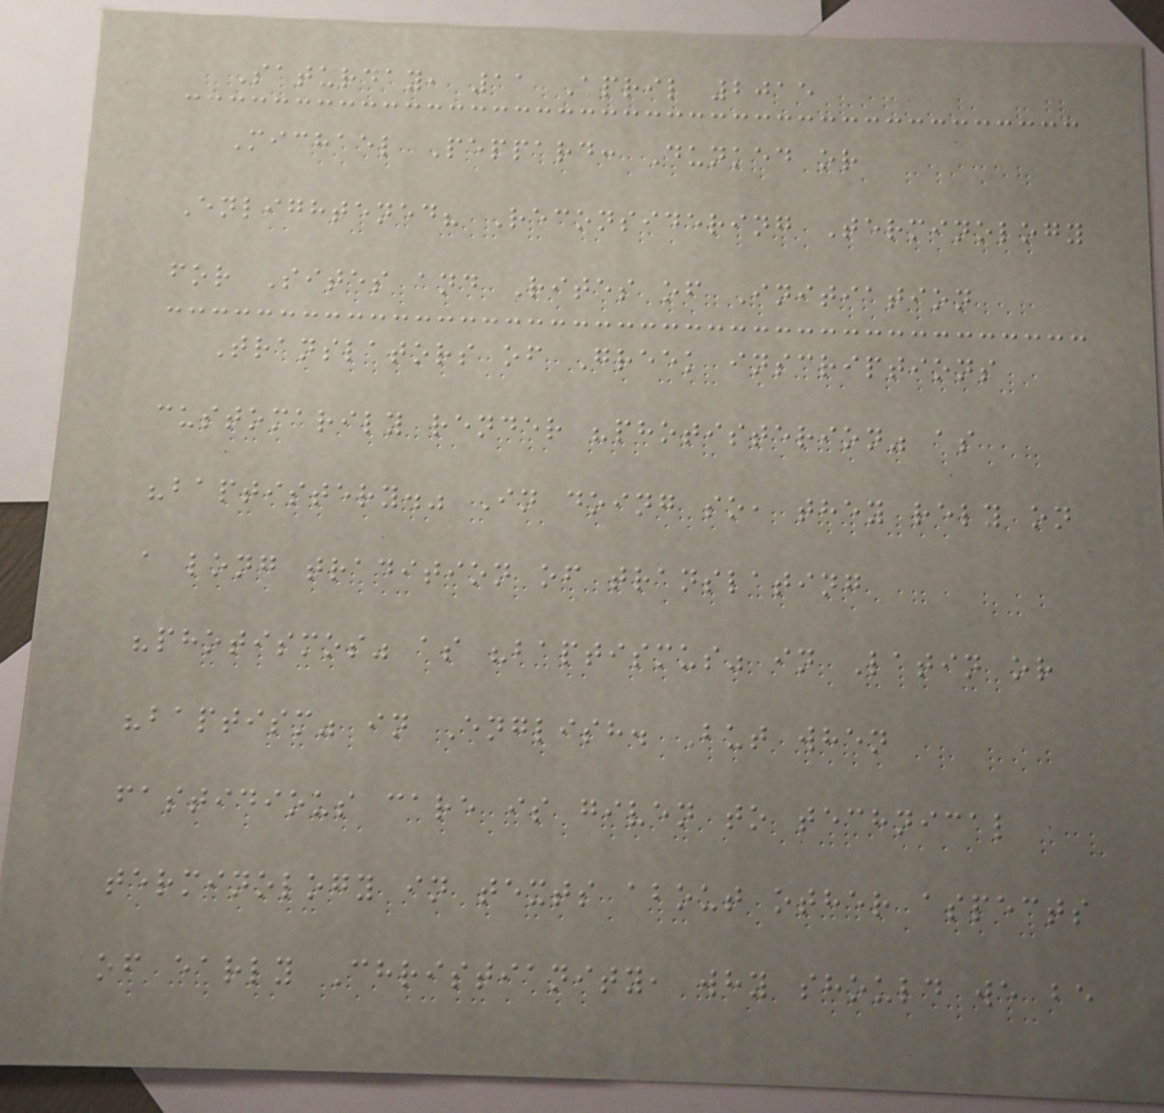Saturday, 11 April 2015
Michael Peppard: Dunked or
Enlightened? Reconsidering Terminology
for Sites and Rites of Initiation
Translators of Greek inscriptions
customarily render "photisterion" as
"baptistery." In doing so, they rely on
a long tradition of translating
"photismos" as "baptismus" in Latin or
"baptism" in English. But when
fastidious care is given to technical
terminology in texts about other aspects
of early Christianity, why should we be
